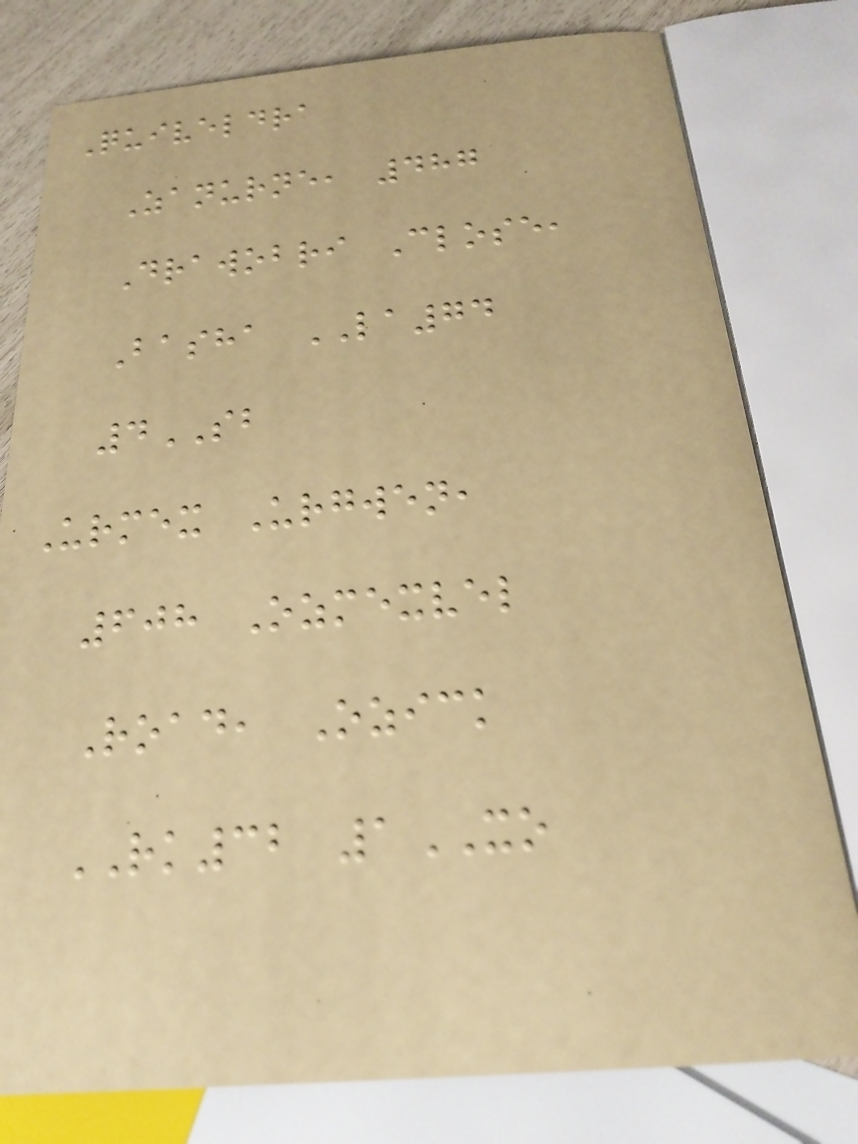Quiveldra
Zanurne, 487
Drawobri Close,
Basha LA74
4SB
Urmex Urgwen,
608 Ozmexvel
Road, Ozick
RK32 1XO
